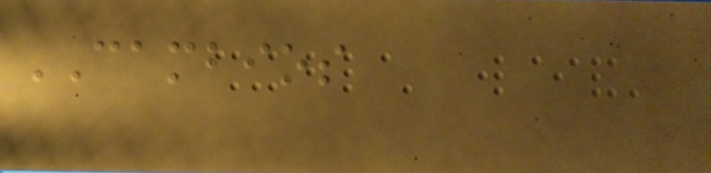CAMBIOS
